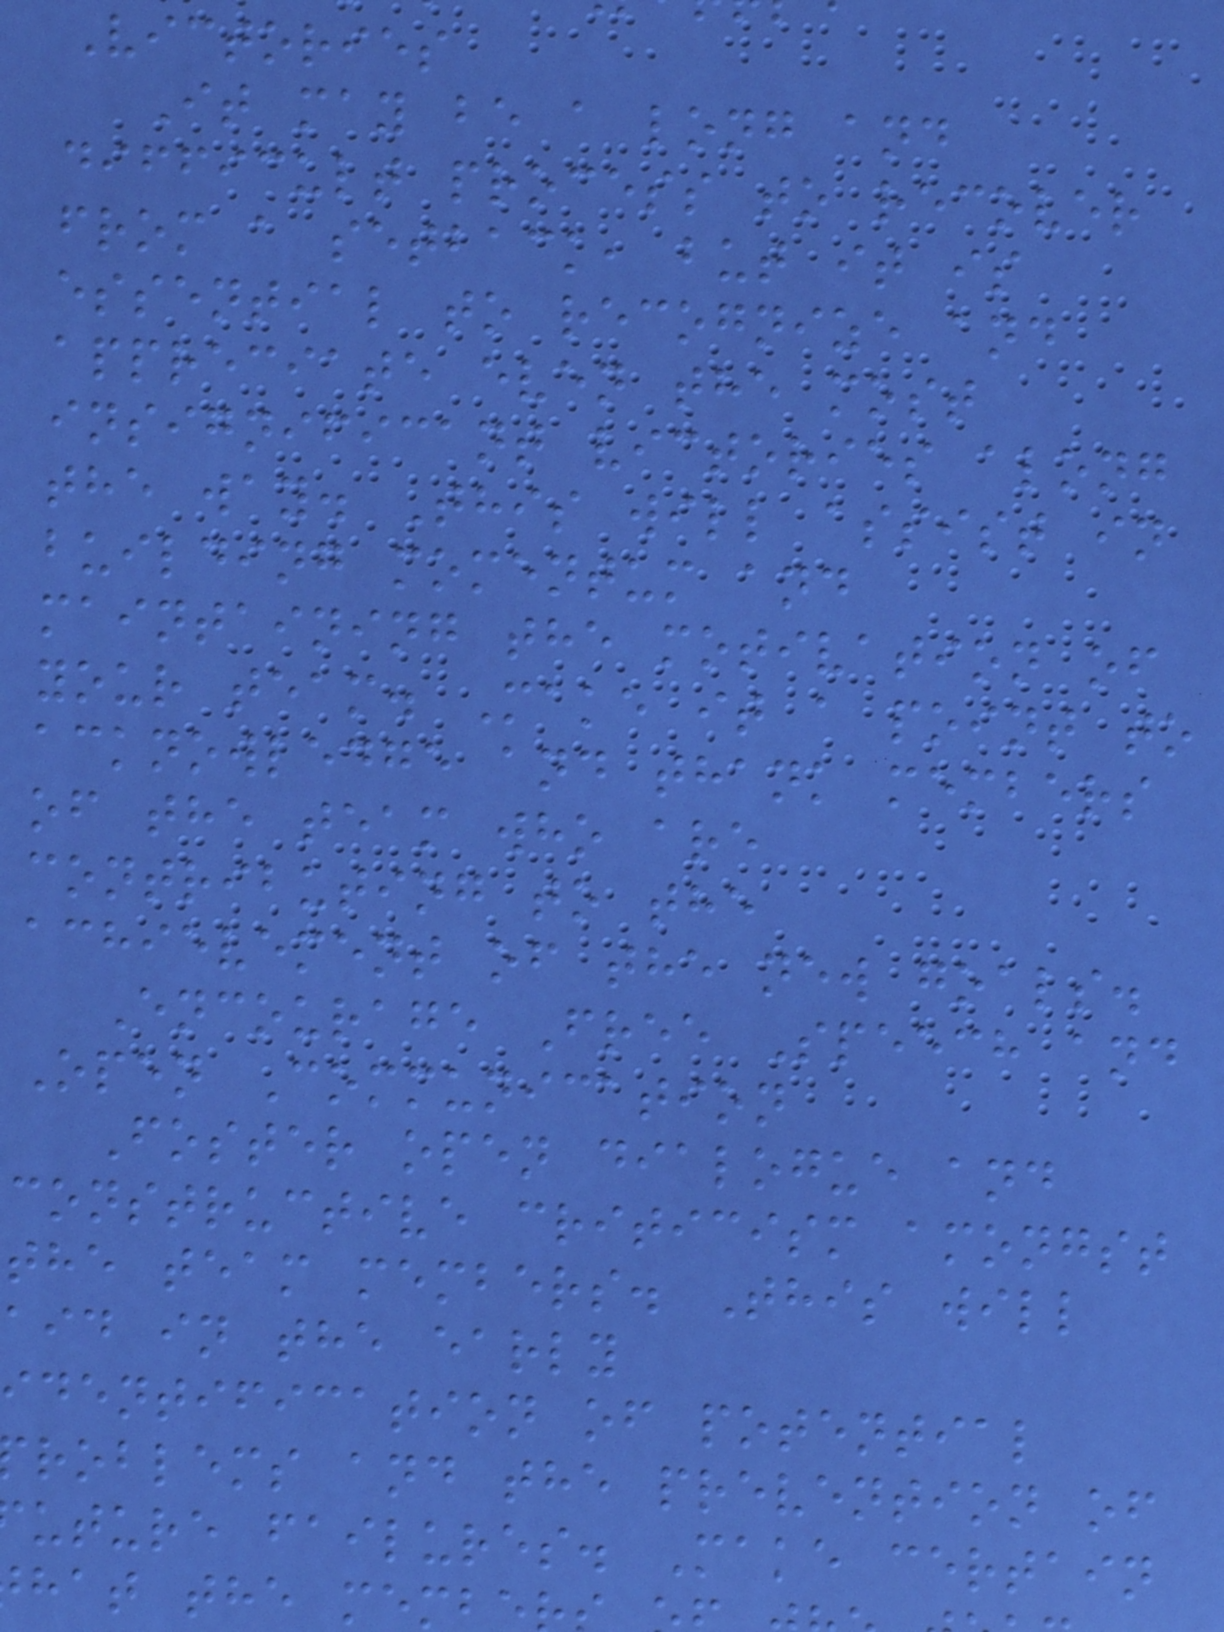Victories
It may be a long and
difficult process to recover
from a setback, but it is
essential to recognize and
appreciate even the most
insignificant victories along
the way. This will assist in
building momentum and
maintaining the motivation of
your team. Make it a point to
acknowledge and thank members
of the team who are
contributing to the
achievement of the new goals.
Encourage Free Speech and
Open Communication
Foster open dialogue and
constructive criticism amongst
the team members. This will
aid in the early
identification of potential
roblems and the prevention of
uture failures. Make certain
hat the mem
